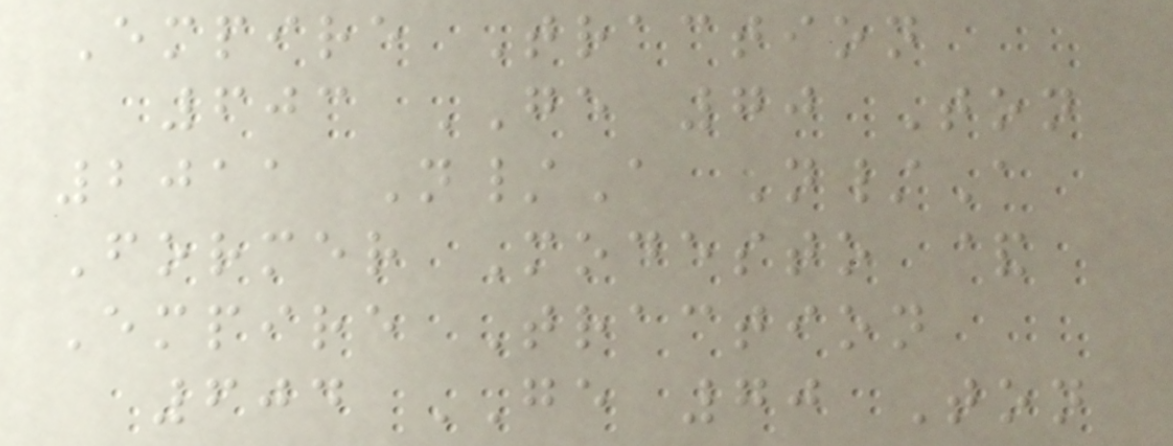Empire Traction
603 GE 70 Ton
2011 N/A N/A
Former Modesto &
Empire Traction
604 GE 70 Ton
